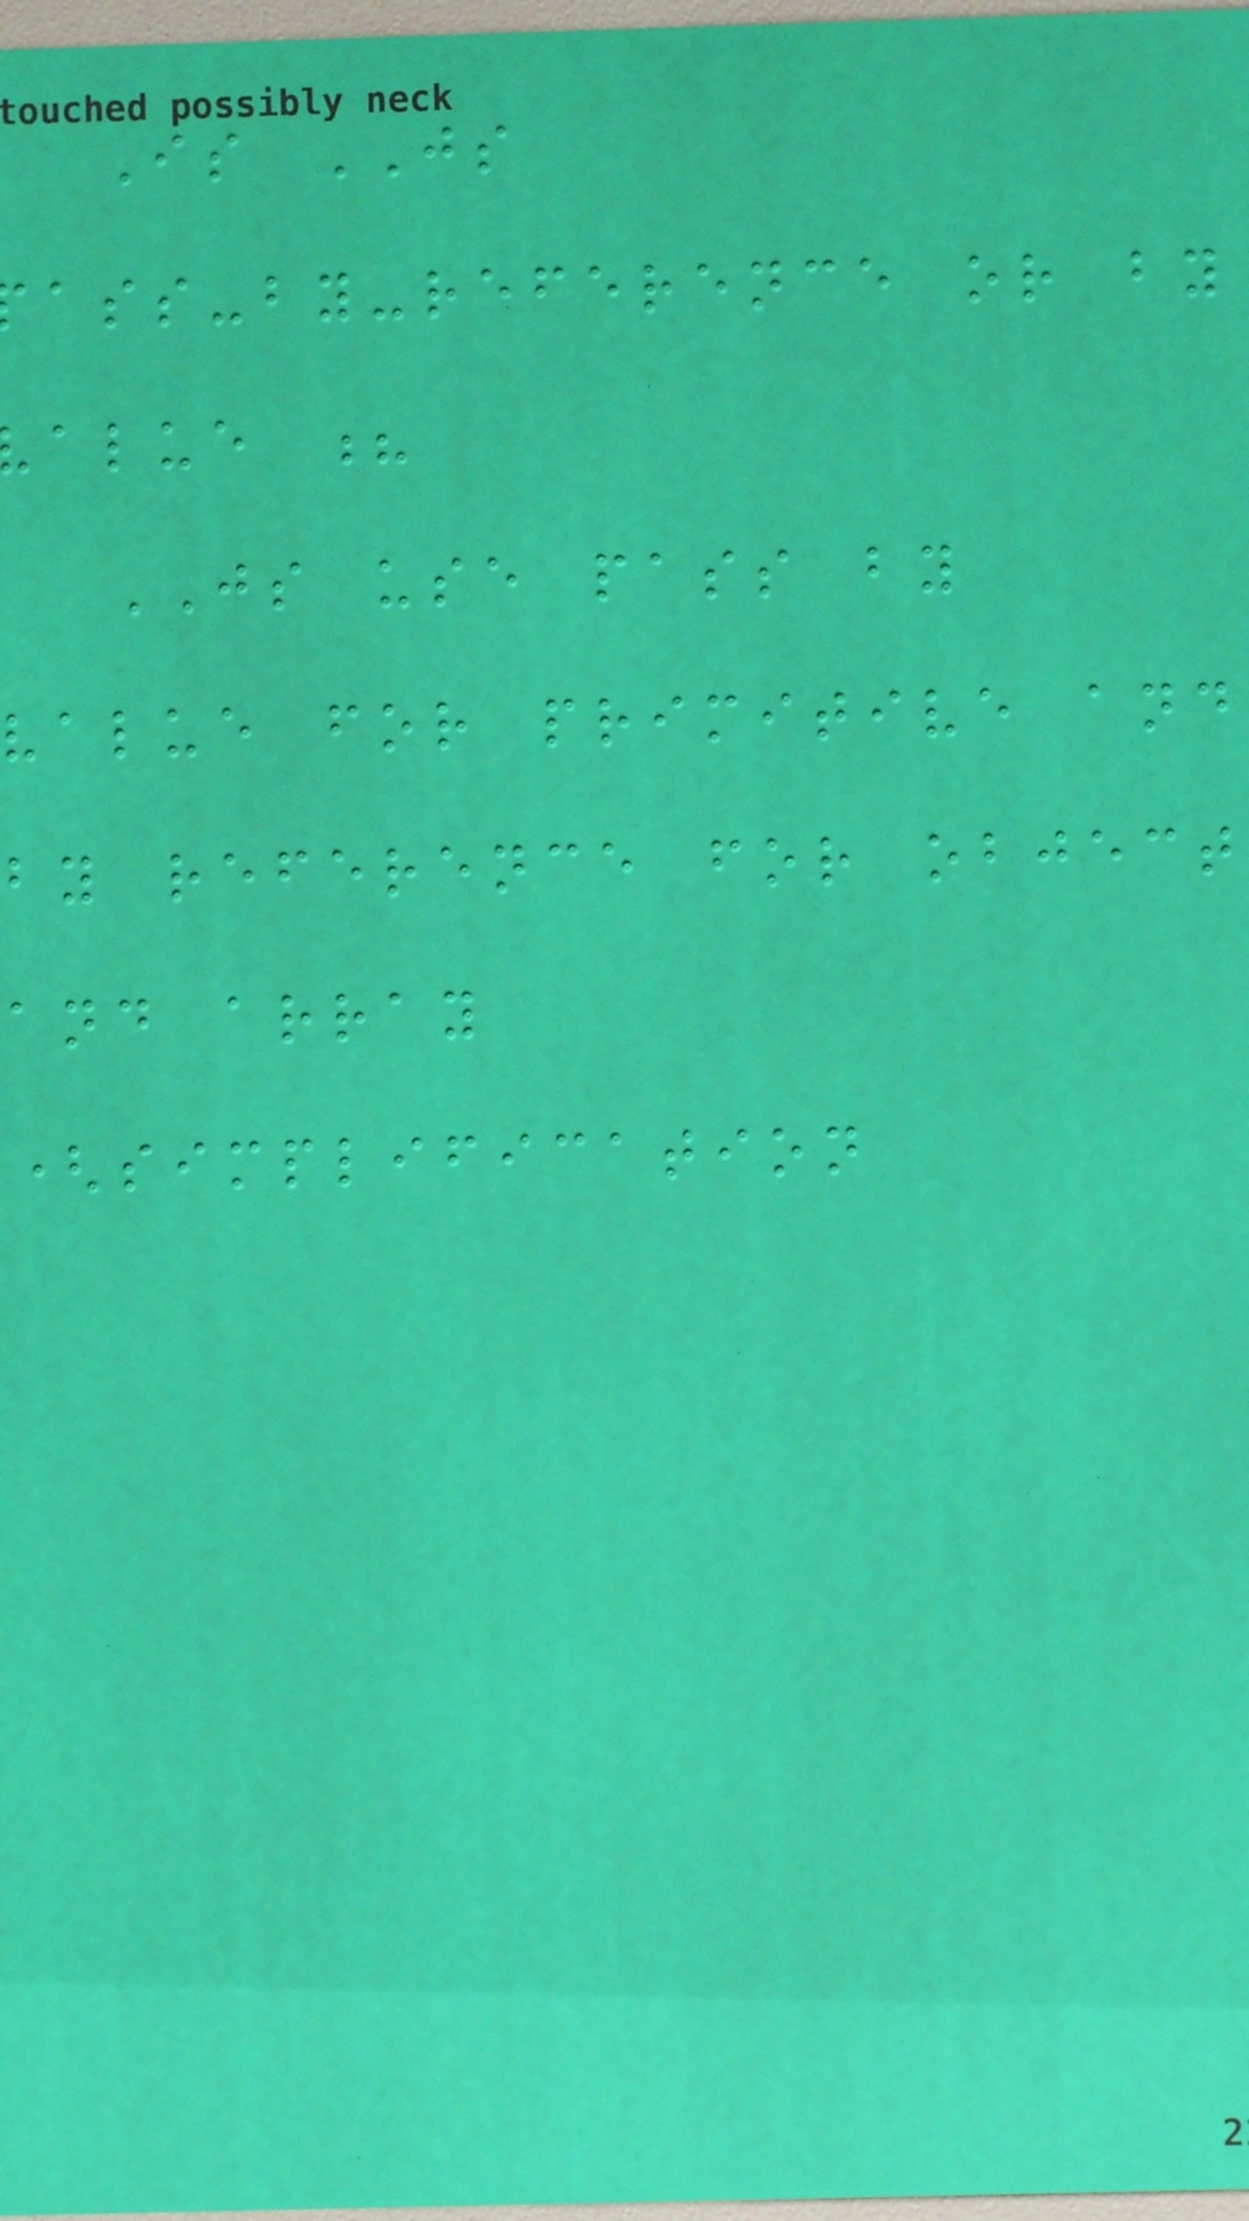Is JS
ass-by-reference or by
alue ?
JS use pass by
value for primitive and
by reference for object
and array
(simplification
